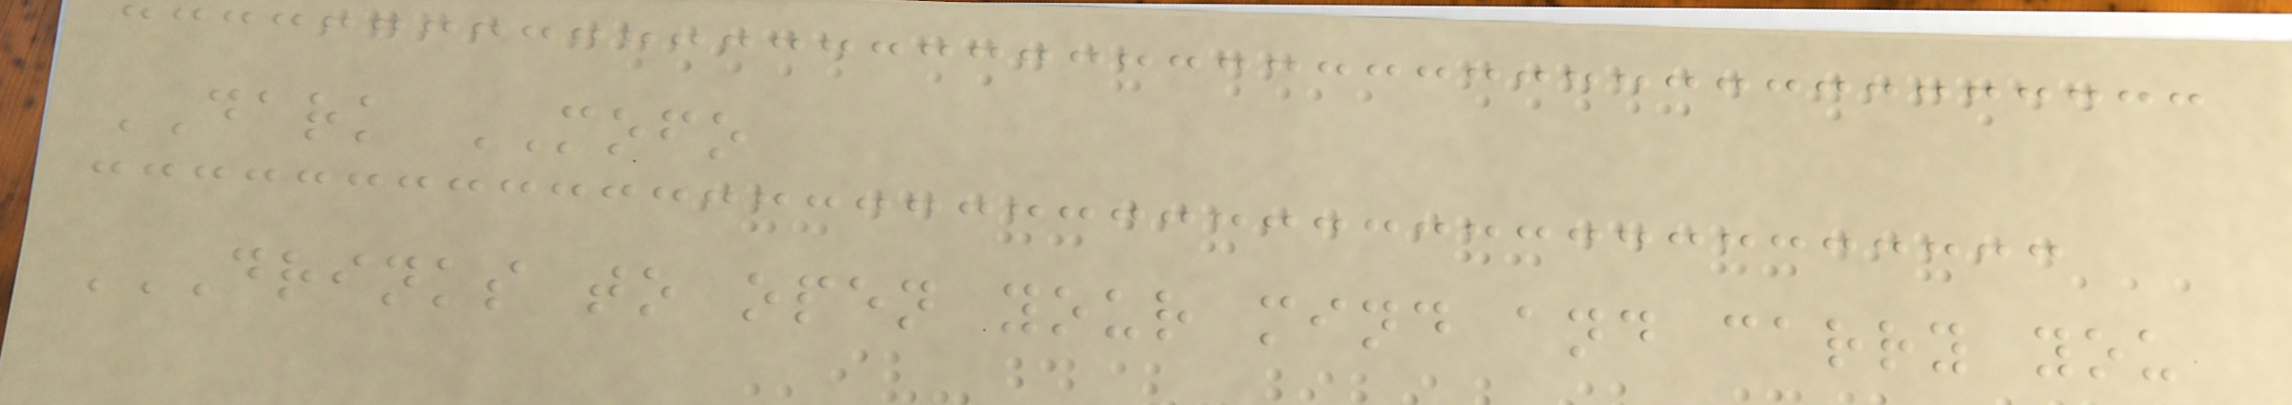DARK MOFO
DRINKS TO OPEN YOUR MIND AND CARRY YOU
